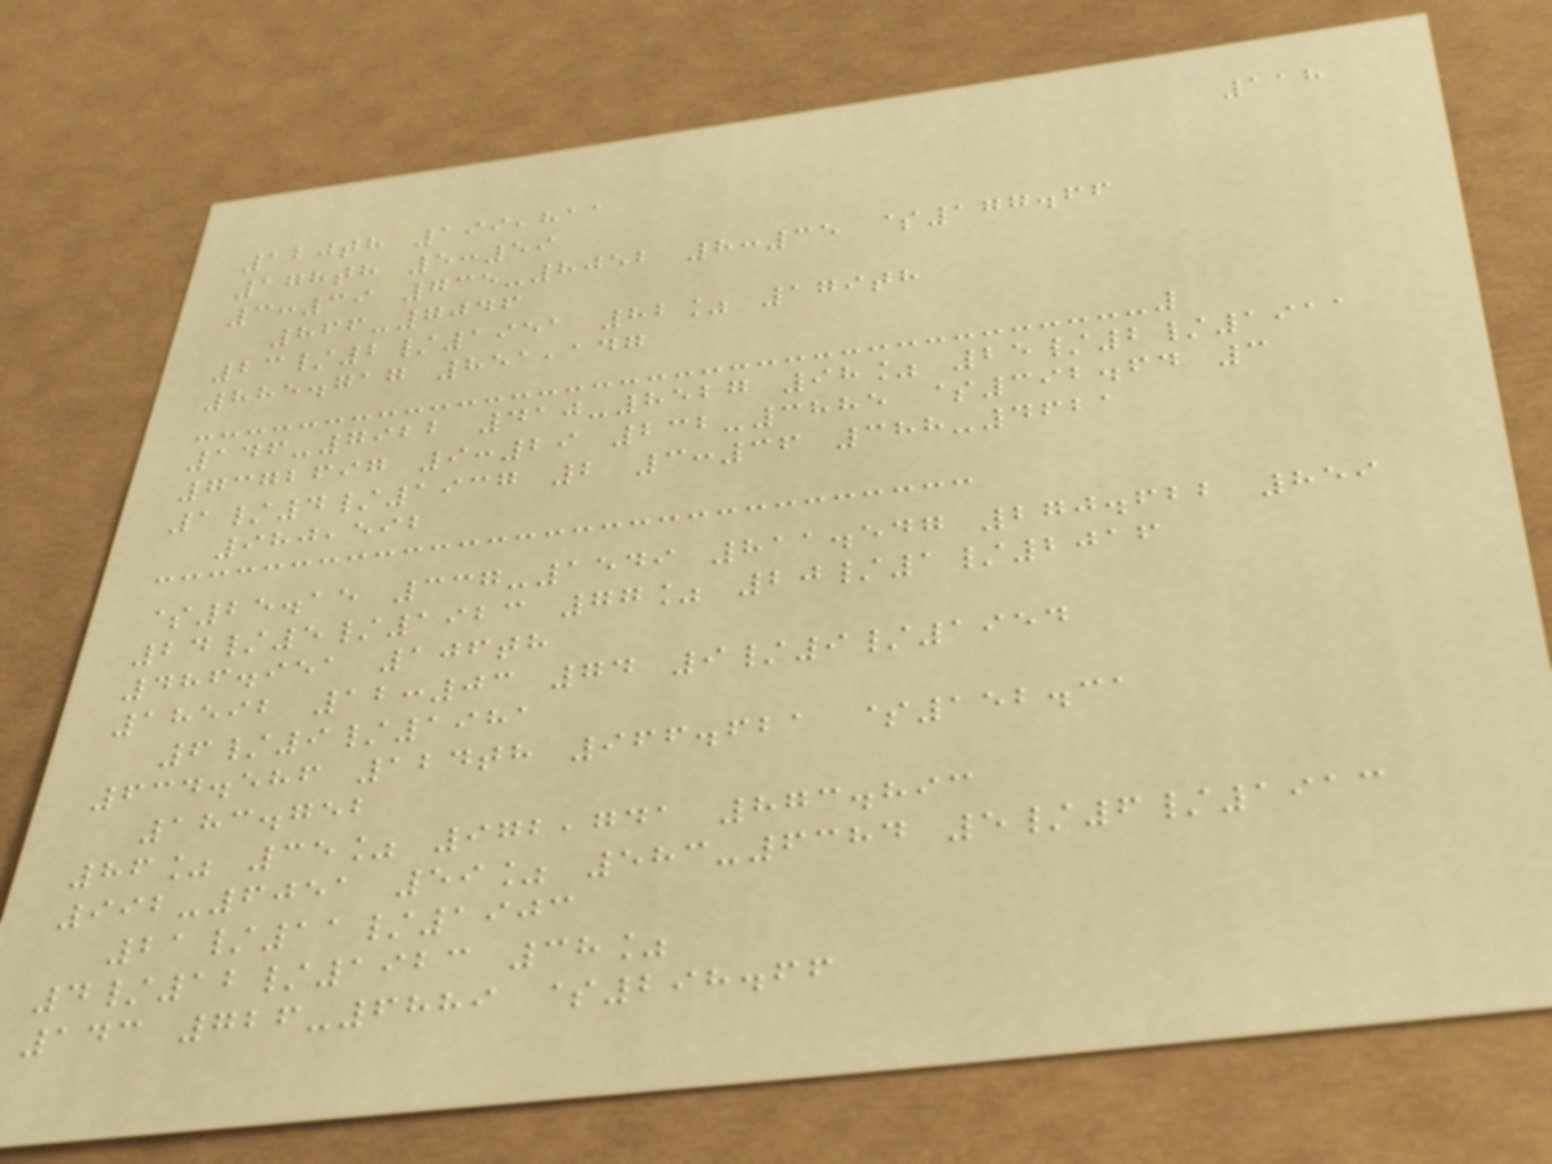118
120th 199,811
178th 5:59
3:39 735-8052 8:35 $177.66
866-7046
23/2/1951 82% 179th
885.717 851,147
146-7922 410-8527 98% 25/2/1911
7372697 9:29 232-3885 $392.64 3
1/4/1937 2 3:36 388-4621
980,592
$25.15 337-1549 811.547 270.622 859
24/5/1923 77% 20/1/2016
486.951 106th
18592 12:03 74 9/9/1954
6/9/1981
634.586 124th 966.621 $152.31
183.752
86% 35% 972,741 873.893
992-6051 59% 583-6384 5/6/1913
21/11/1903
4/12/1923 38%
143 726-6889 $298.66
